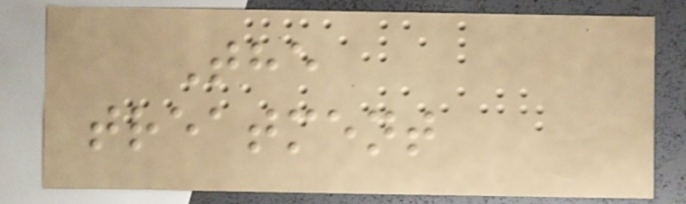The
treatment
